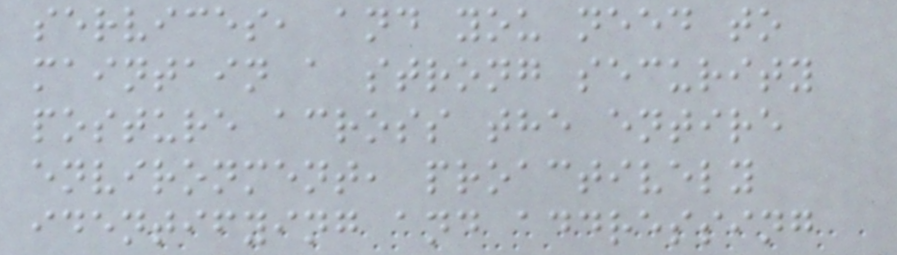services, and you need to
maintain a strong security
posture across the entire
environment, proactively
identifying and addressing
